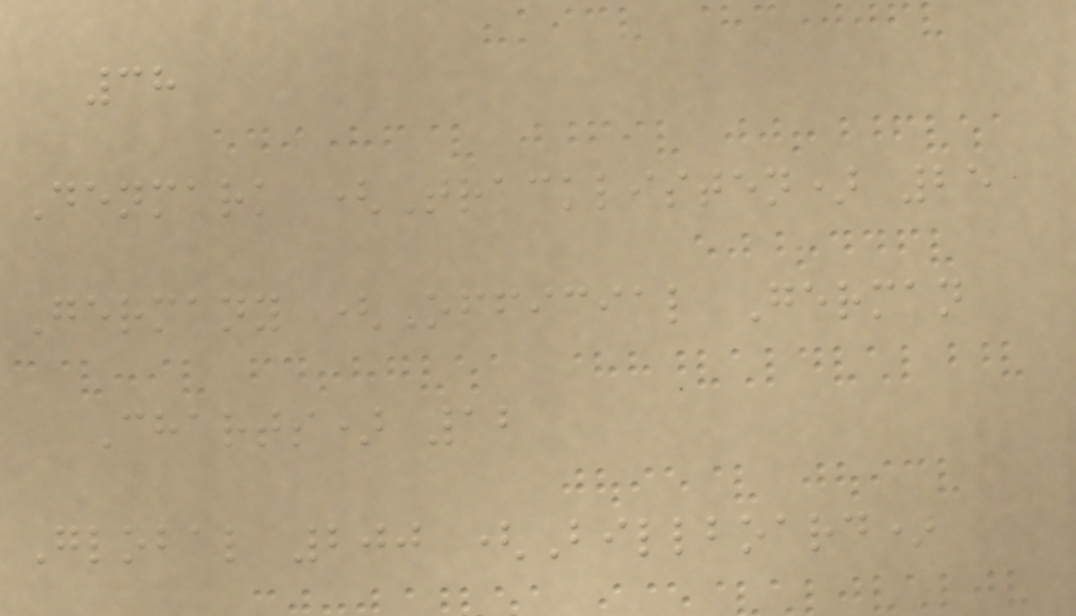38
Denmark (Tracklisten) 25
Germany (Official German
Charts) 12
Global 200 (Billboard)
